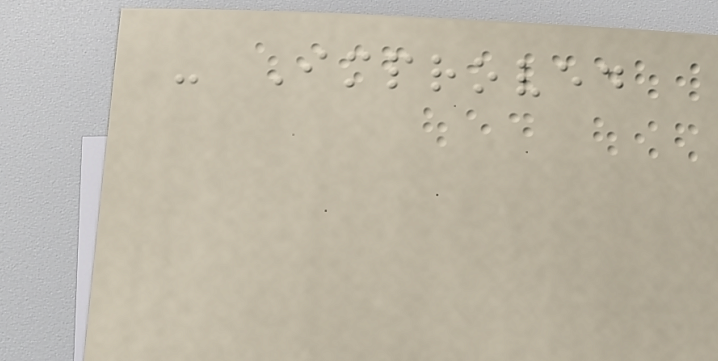- Improved
